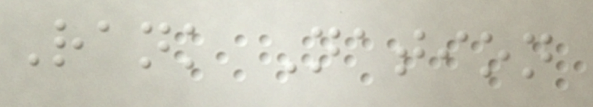Rank Nation
